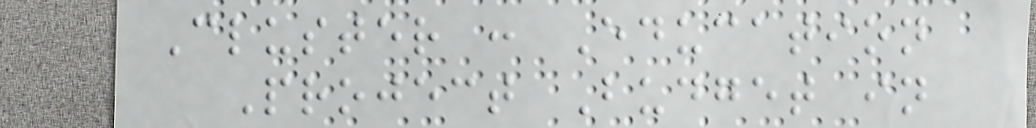Cluster : Education
Project Budget in
